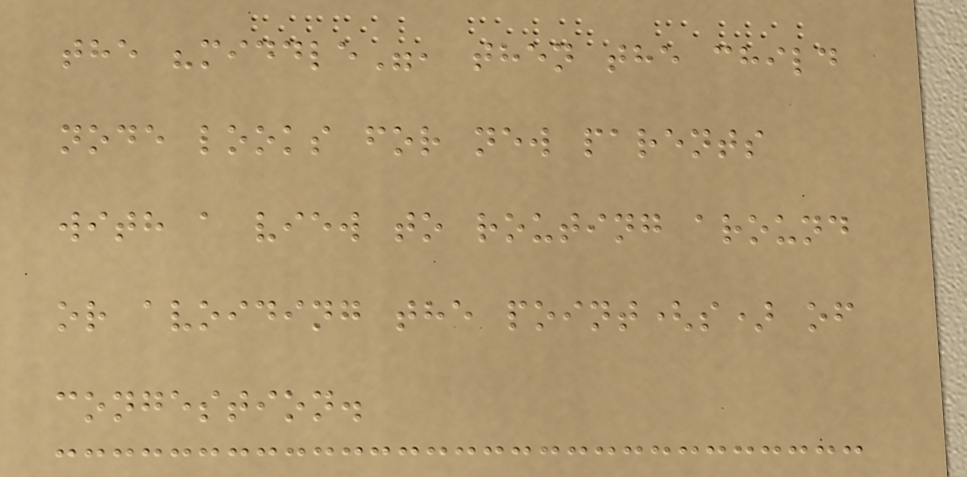the "middle", then the child
node looks for new parents
with a view to routing around
or avoiding the point(s) of
congestion.
